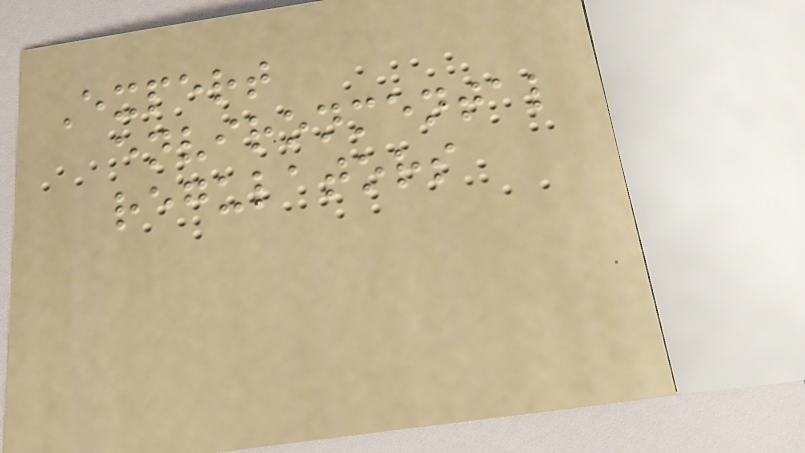Expert
environmental
regulators
